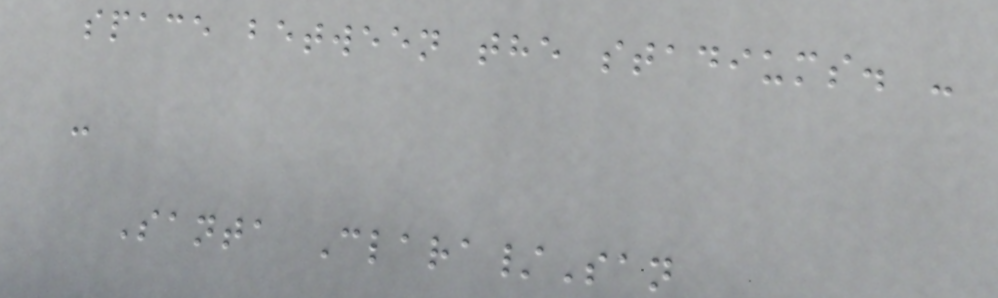space between the stadiums. -
-
Santa Clara/San
